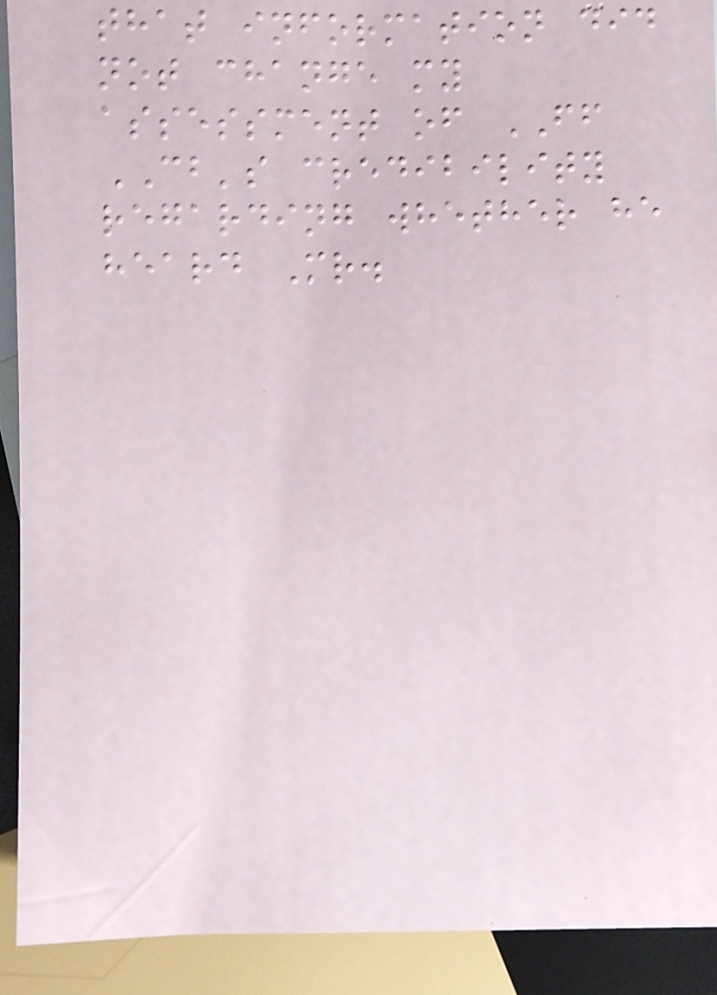that information did
not change my
assessment of FF
CB's credibility
regarding whether he
heard Mr.
